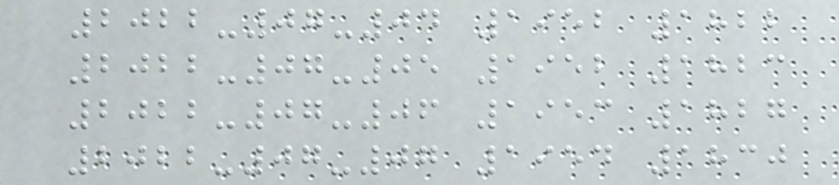2022-07-04 1952 1822
2022-07-05 1952 1823
2022-07-06 1953 1827
2022-07-07 1954 1830
